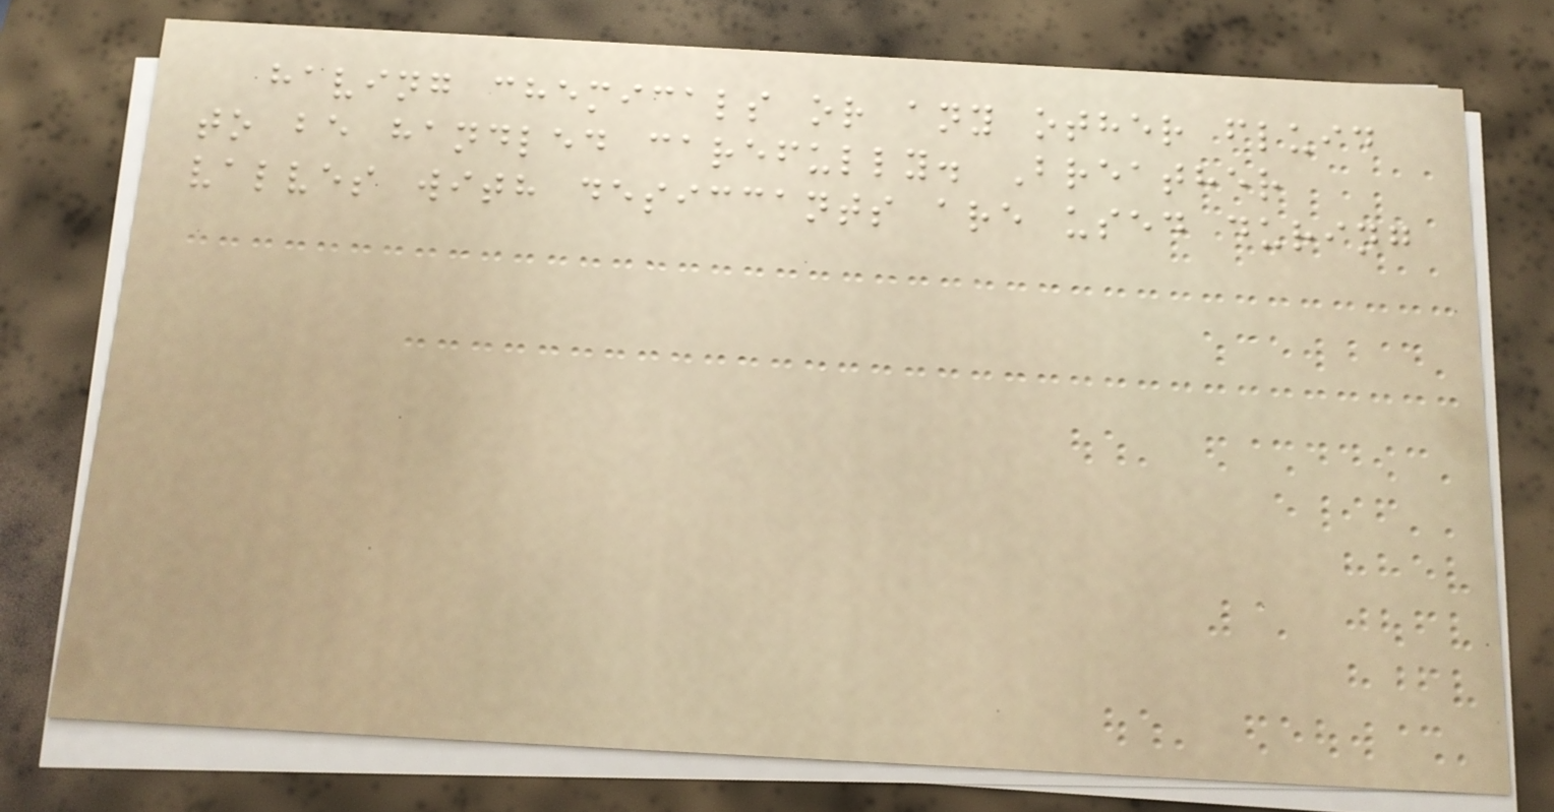having chemicals or any other fluid
to be handled carefully. Breather
valves with desiccants are used during
